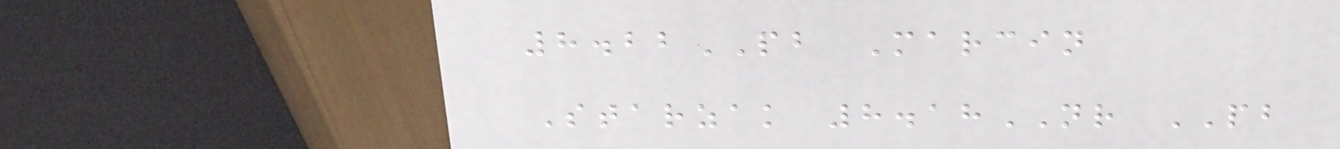8.22PB Marcin
Starzak 8.18NR PB
